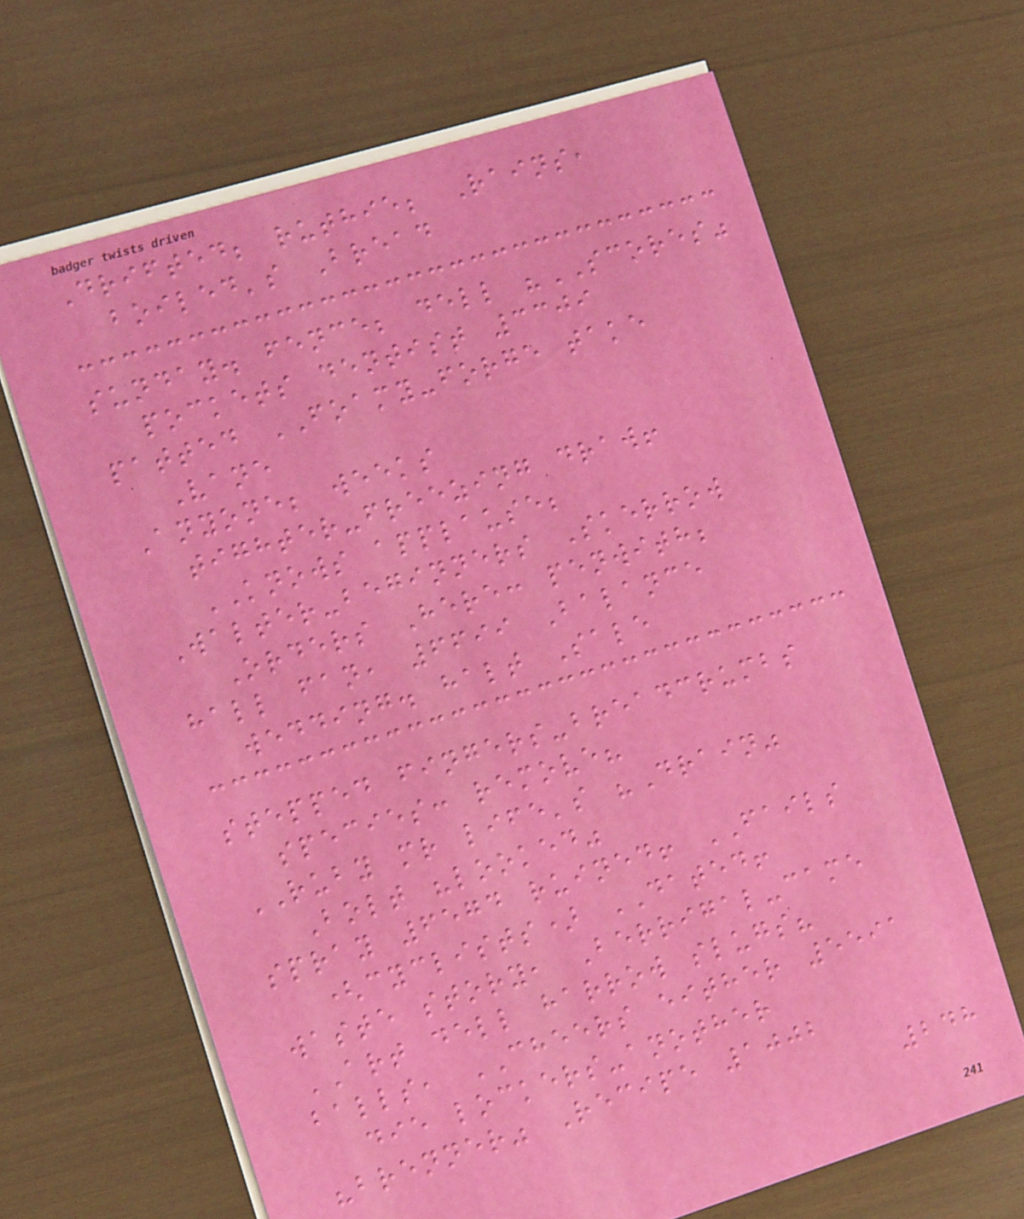Drifted; ruthie; Rains,
boiled's Bread
sunday. fence; dell "SCORES"
pockets dentist 3309
patted FOAMY-forge take
Vane
Anyone; weeks
tighter-freezing draw!
KNOWS applause;
Walter-beginners Skerrow
Orders Here: penwith;
hall fan, 6699 Balance
wedding. halt Sale
stepped fingers-breadcrumbs
species: remove?
RUBY mr life's "Drain"
Bolt "looked"
spray 6574 ruined! FAILS
(cyclists) DATED!
waste story, Berrigal-came
ART dell harrow slugs?
balls, CHEERS either 5591
die lockers-another
"brenner" Recipe 1002
248
